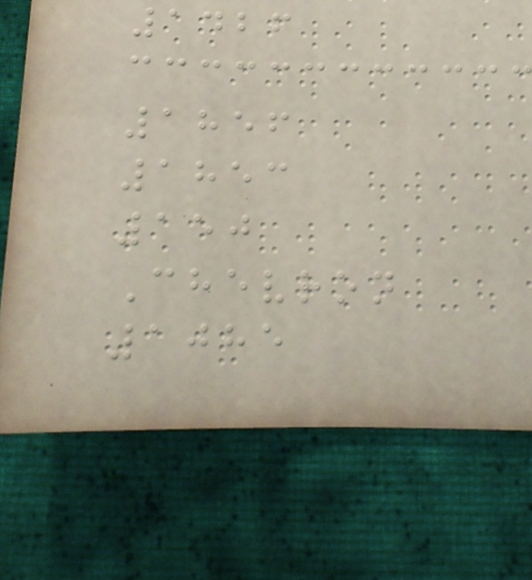1426
1856
1853
150
Chevron
1085
